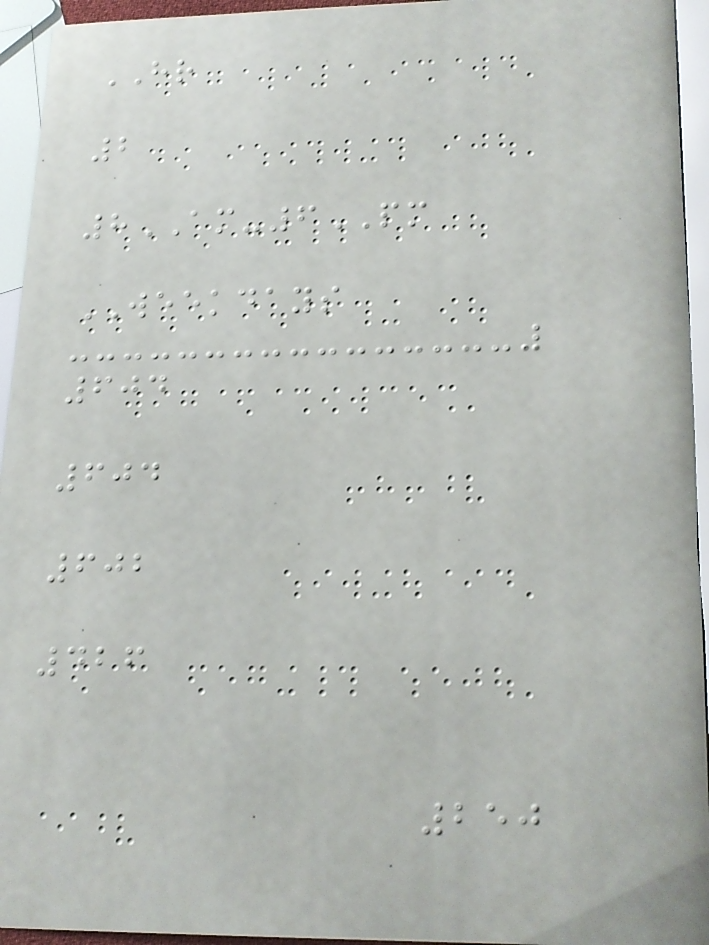HR
2
8AM-6PM
WEEKDAYS
604
604
602
426
250
